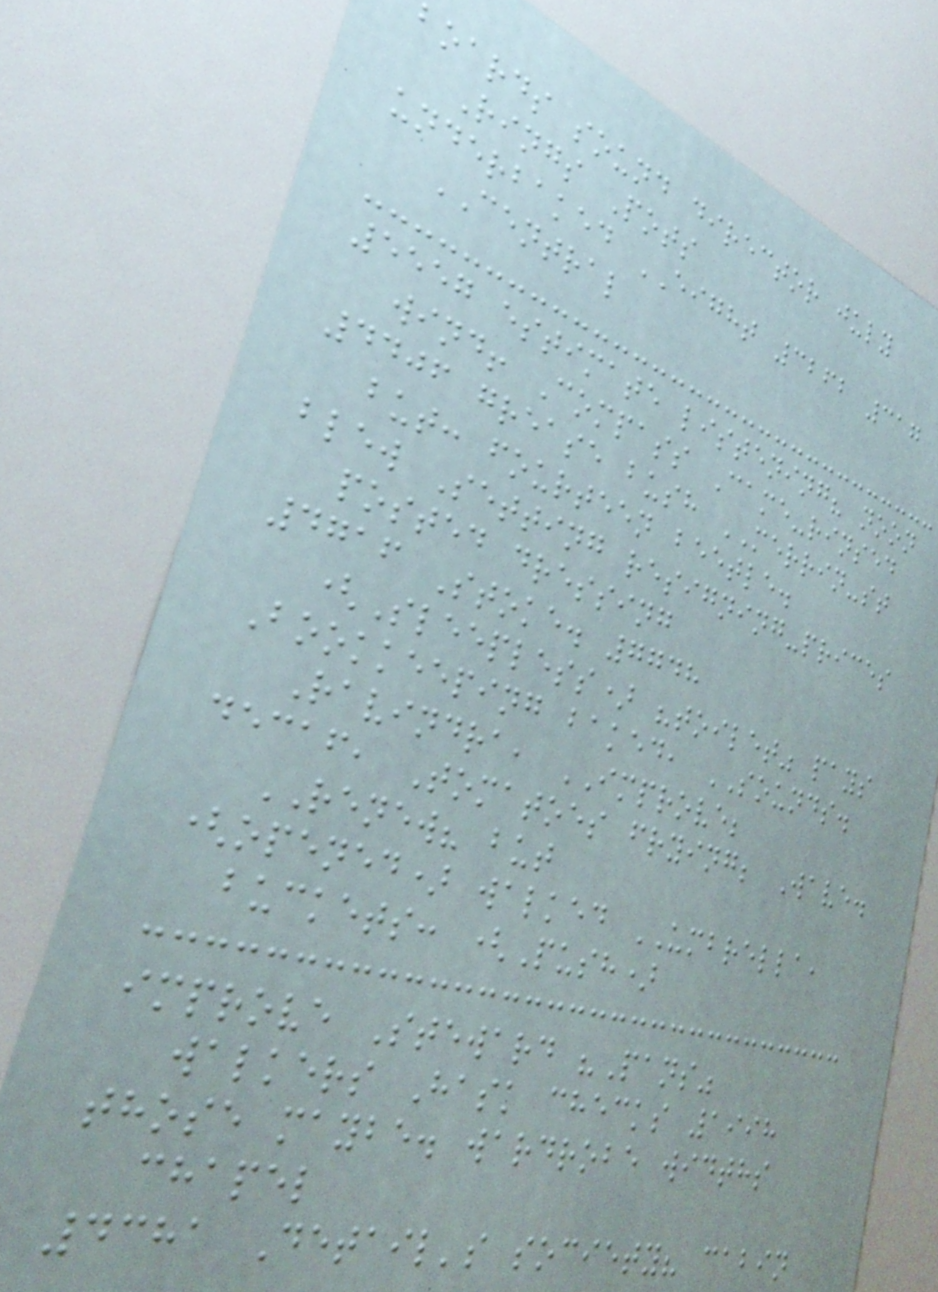boards sound director july
Rings Pots
underbaked EIGHT 3262 317
CENTRAL
5557 estimate listening? noon
wind! Compass Came-rinsed
4406 grease bush MERRIN-st
but: fourteen beetle.
blew Setting resigning-prices
posted dressing
4716 Stoke. 7748
(Sleepless) "toilet" pays
Bookkeeping baked, SOUNDS.
Ravindra, IMPROVE;
decaf, Tomatoes frying; Wave.
RENEW? but
(opened) walked UMBRELLA,
buckets: (Push)
improve Steward "Pans"
walkers Hask checks 1998
those maybe. wardrobe widths
chapel
4381 Detail's society? cabin
